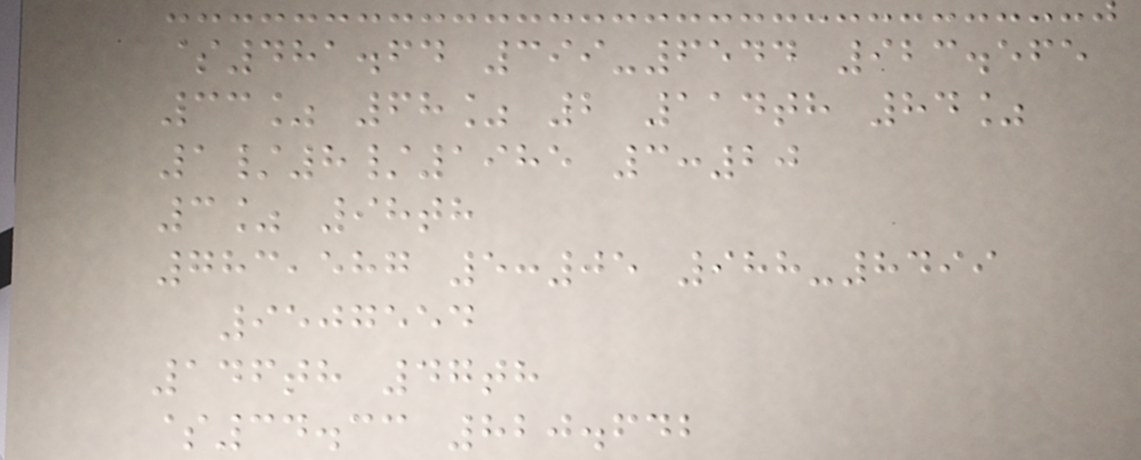$481.64 399-6544 923.565
33% 68% 2 114th 84%
1/8/1985 3:20
3% 98th
783,587 5:05 988-8499
9507554
146th 47th
$34.33 820.642
